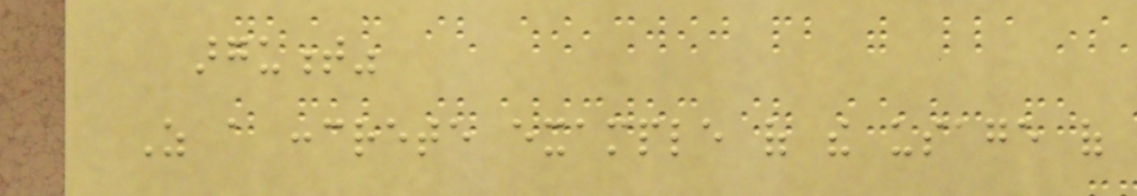argument"
As a concrete example of the usage of
